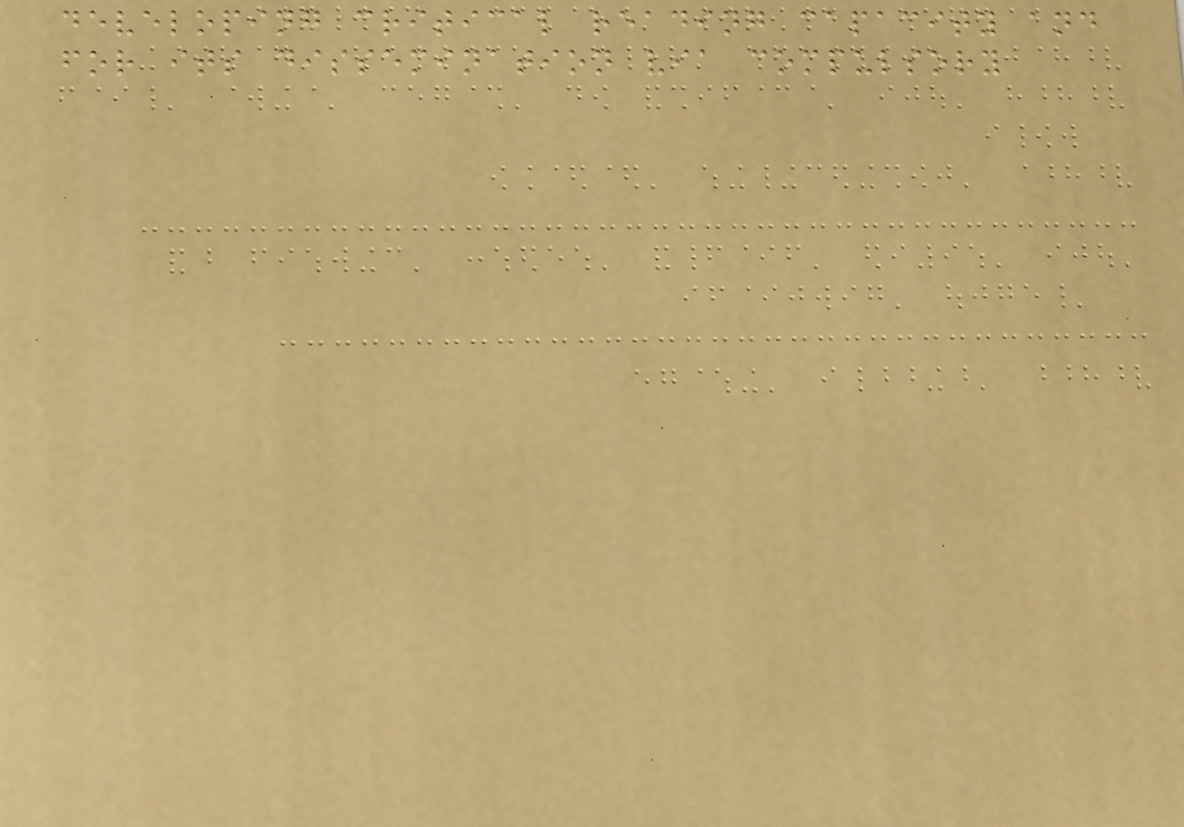developing critical reading capacity and
for its dissemination via compulsory
